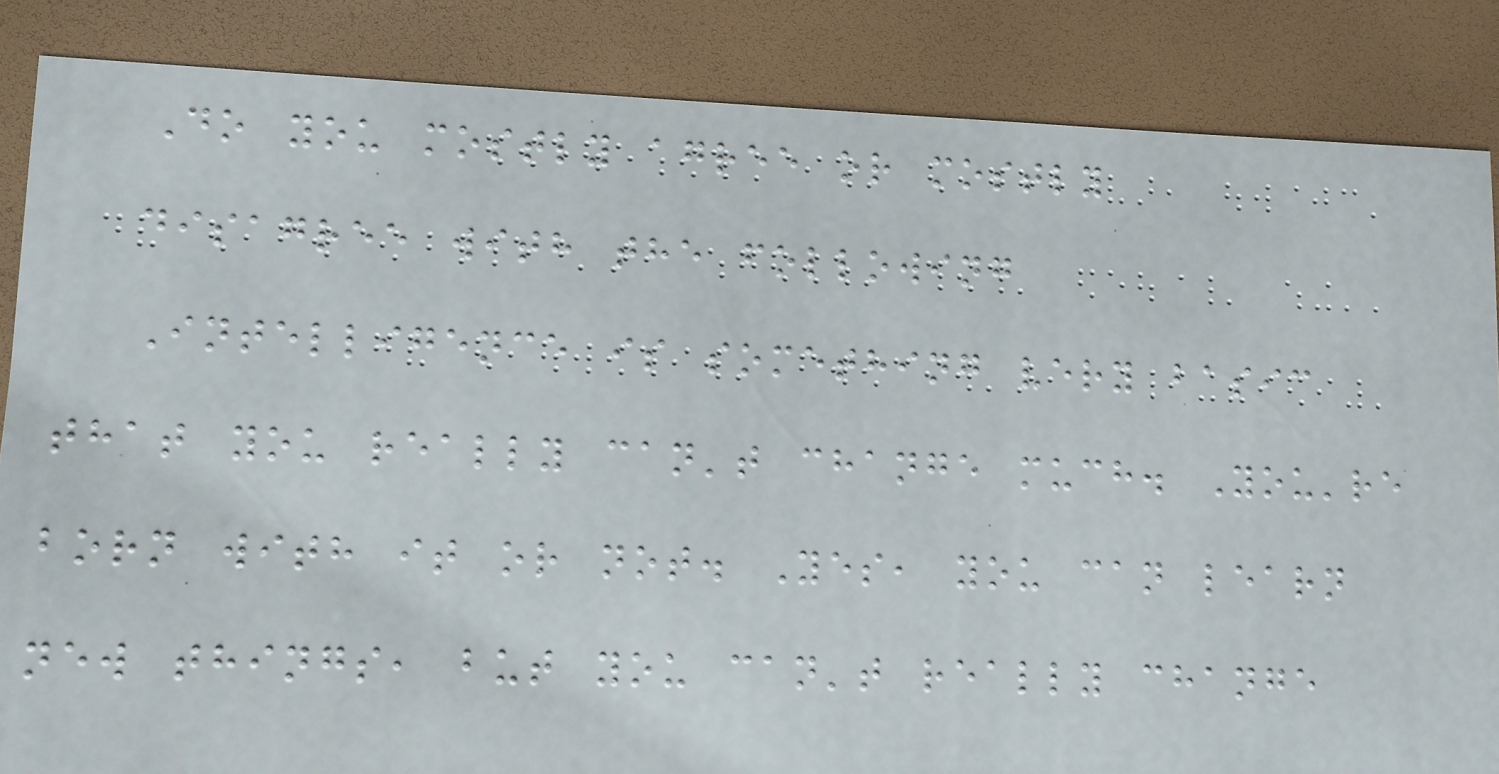Do you mostly agree or mostly
disagree with the following
Intelligence is something very basic
that you really can't change much. You're
born with it or not. Yes, you can learn
new things, but you can't really change
